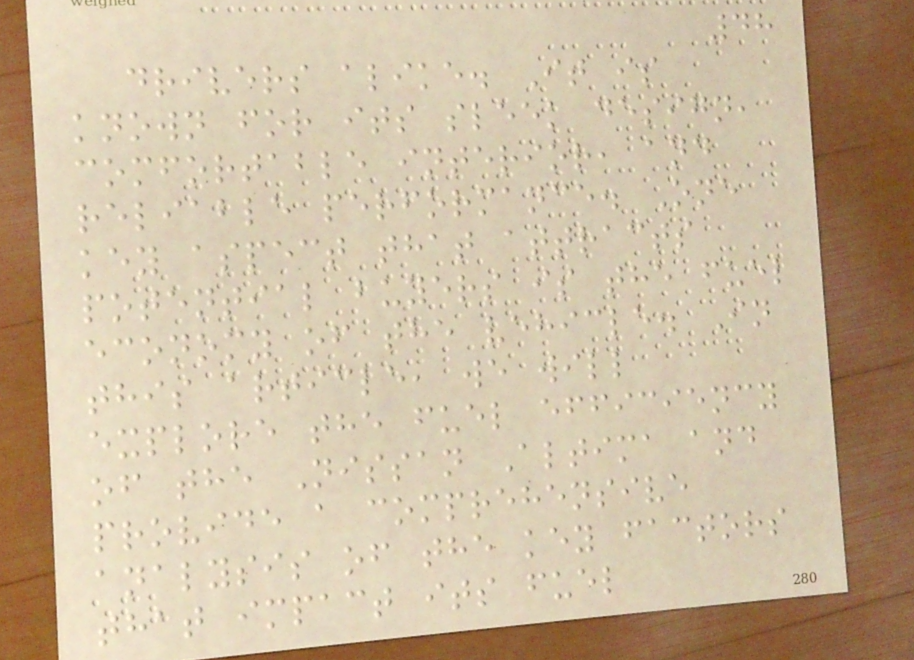48
drivers alike. It is
known for its sleek design,
comfortable interior, and
reliable performance. One
key aspect that attracts
potential buyers is the fuel
economy of the vehicle. In
this article, we will
explore the fuel efficiency
of the Nissan Altima and
provide a comprehensive
analysis of the key factors
that impact its fuel
